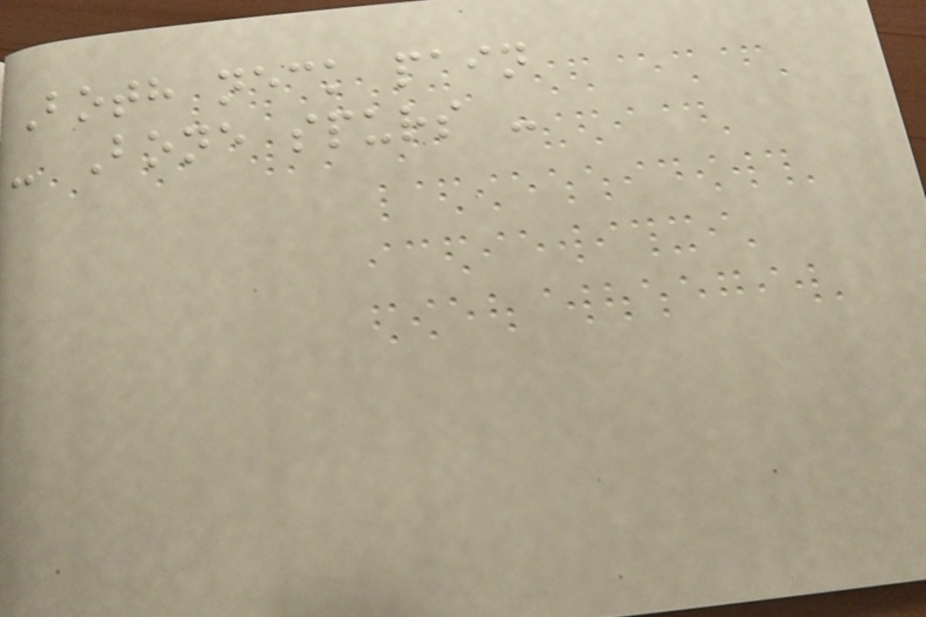Both neck pain
- Bone spurs -
